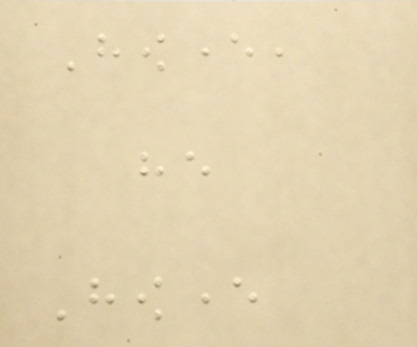However,
he
However
